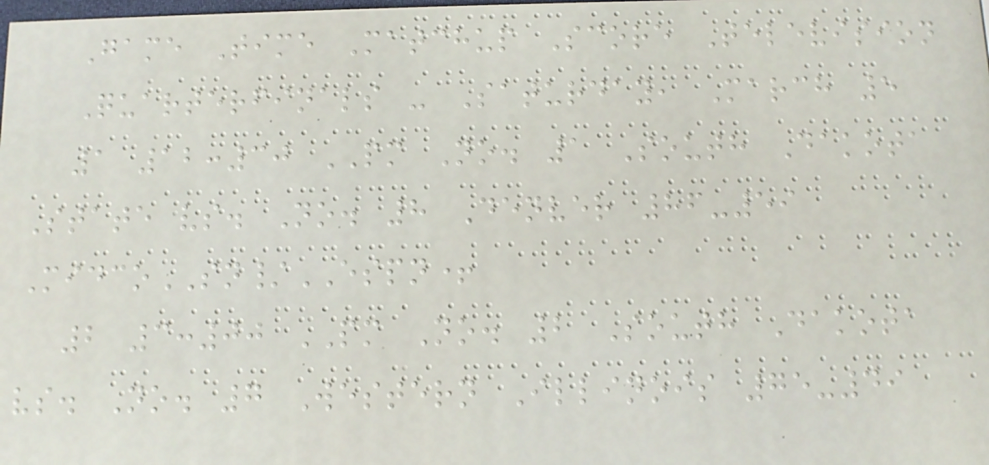Game Time Matchup Score Television
Quarterfinals - Saturday, March 5
1 12:30 PM No. 1 South Dakota
State vs. No. 8 Denver 86-59
MidcoSN/ESPN+
2 3:00 PM No. 2 South Dakota
vs. No. 7 Western Illinois 75-49
